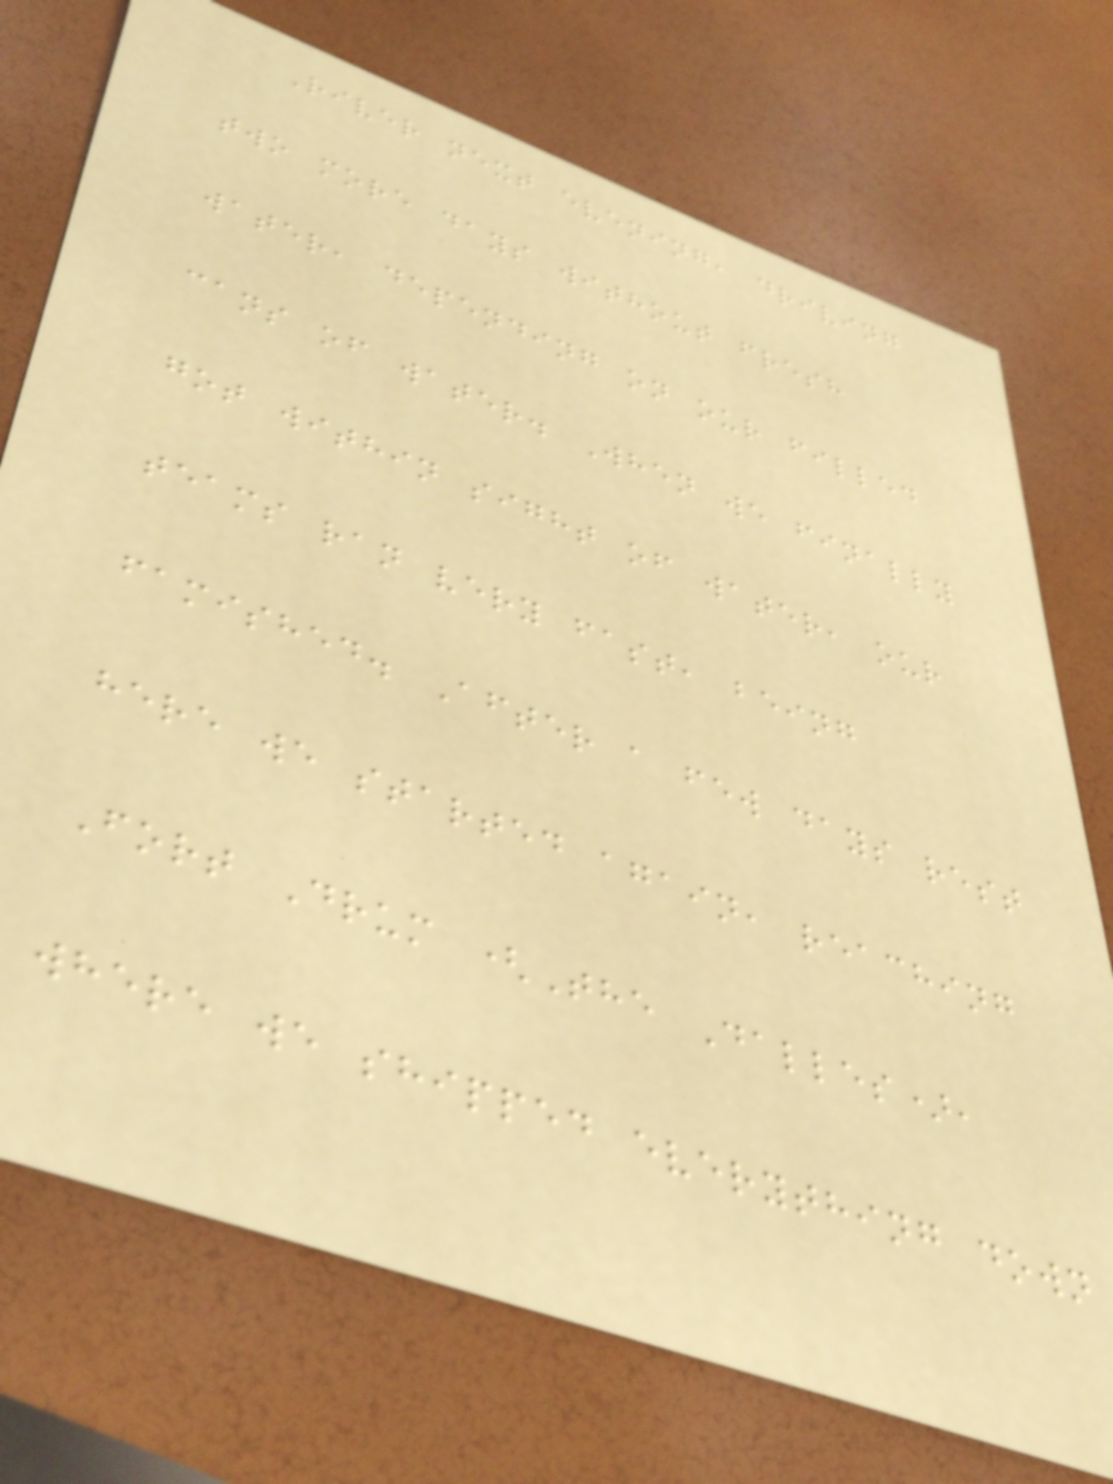River next evening, driving
two more days without fresh
water, depending on our filled
cans of water. When we finally
got within sight of water, our
teams ran very fast, being
famished. After a few days rest
here we started again, reaching
Fort Drum (The Dalles),
where we shipped everything down
